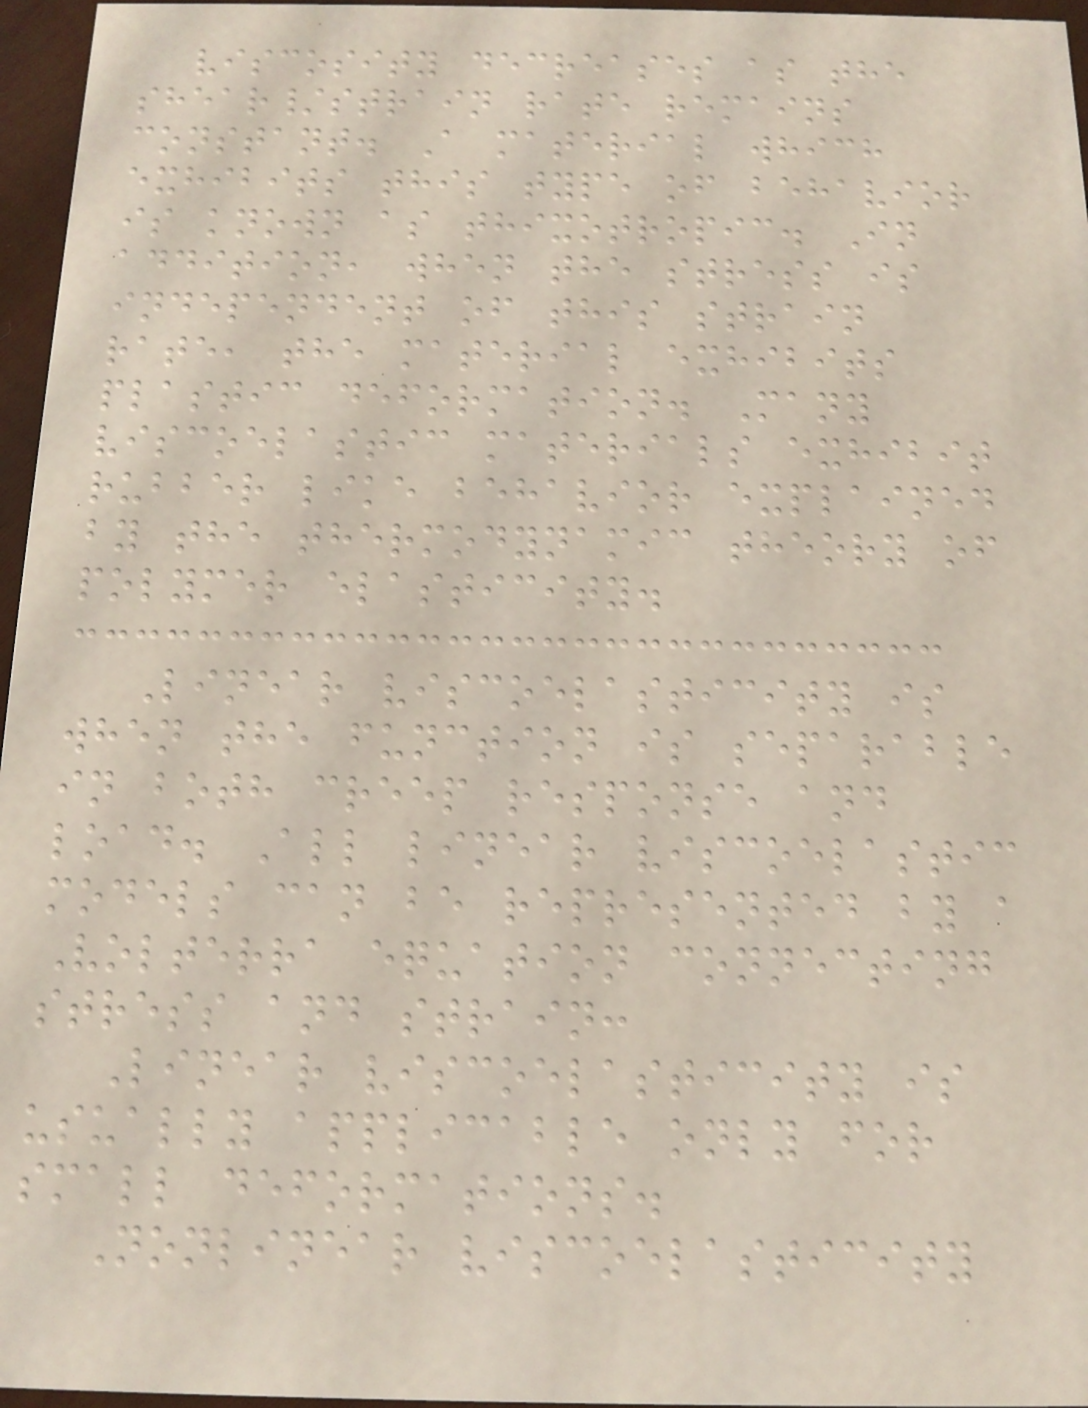viscosity decreases as the
shear/strain rate remains
constant. A material which
exhibits this type of behavior
is known as thixotropic. In
addition, when the stress is
independent of this strain
rate, the material exhibits
plastic deformation. Many
viscoelastic materials exhibit
rubber like behavior explained
by the thermodynamic theory of
polymer elasticity.
Linear viscoelasticity is
when the function is separable
in both creep response and
load. All linear viscoelastic
models can be represented by a
Volterra equation connecting
stress and strain:
Linear viscoelasticity is
usually applicable only for
small deformations.
Nonlinear viscoelasticity
